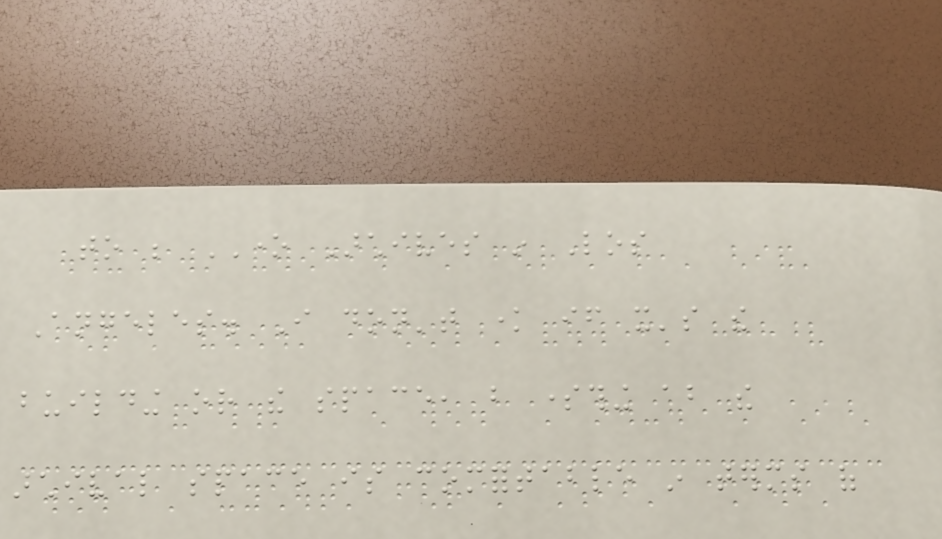to be ONE Archives in Los
Angeles. I don't know if it's the
building or the space, but something about the
archival space is comfortable in terms of
